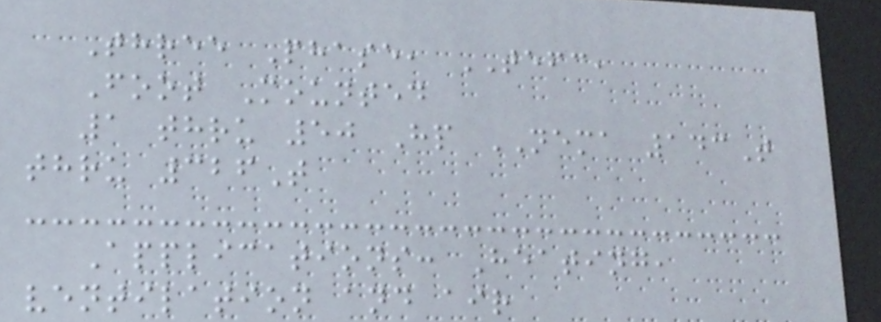Three Phase, TEFC,
Foot Mounted
1 thru 50 Hp NEMA 143T
thru 326T
Applications: Heating,
ventilation and air
